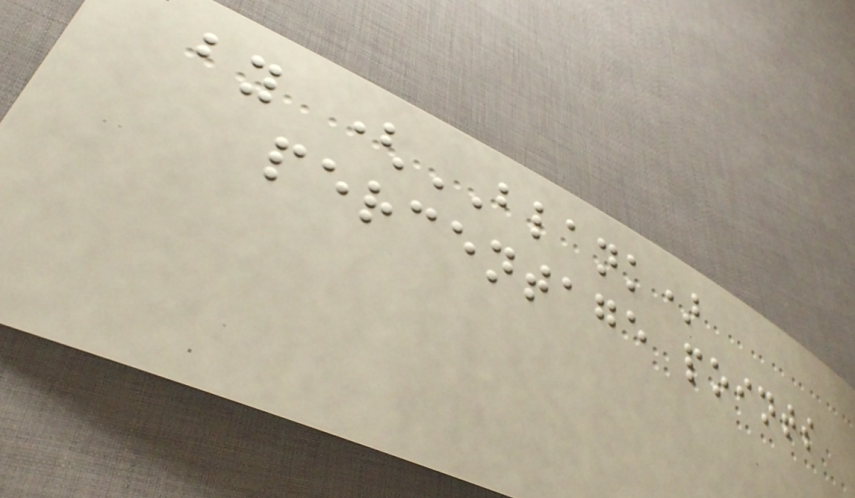by (BLANK)
percentage points
